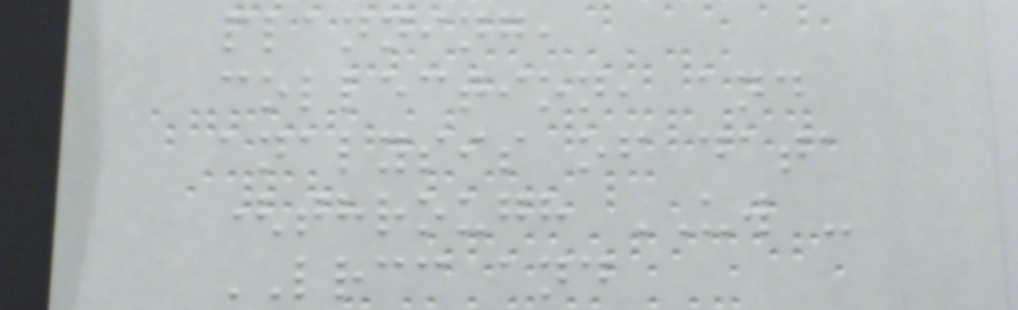planning,
collection, and
analysis of data
(through UW -
LRCC and
